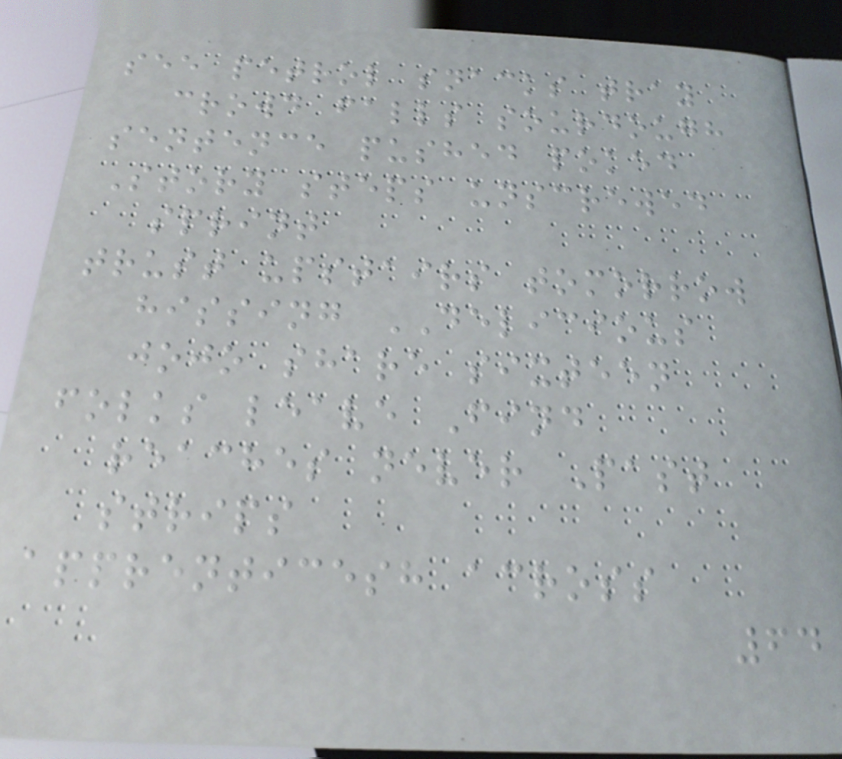see petrol snacks tray
crowd falls sourdough
sentence pushed poked
Story steps unscrewed
sprint
trust upstairs tomorrow
hissing DELICIOUS
jojo share sixteen
folks leave Find
reaches never Past
strips
apprenticesh across
64
